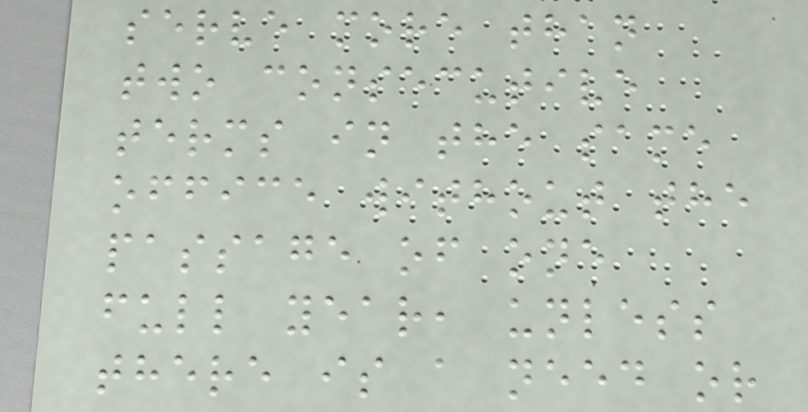serve more than
two consecutive
terms in the same
office without the
passage of one
full year, unless
there is a need or
